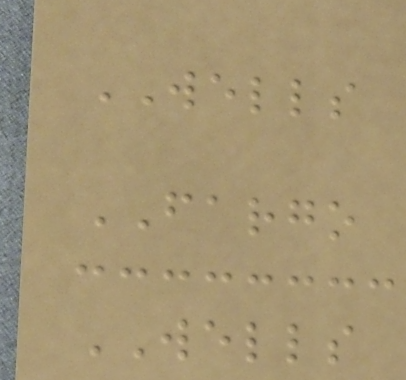WELLS
FARGO
WELLS
